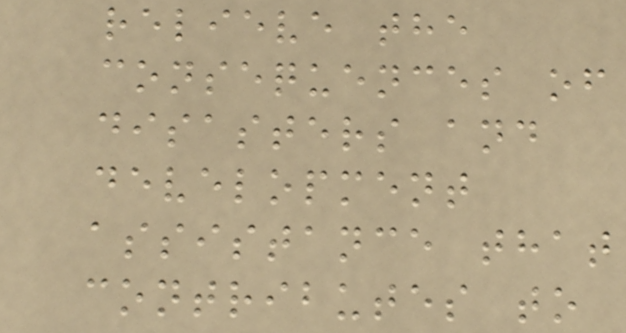relieve the
consequences of
disasters and
development
assistance that
contributes to
